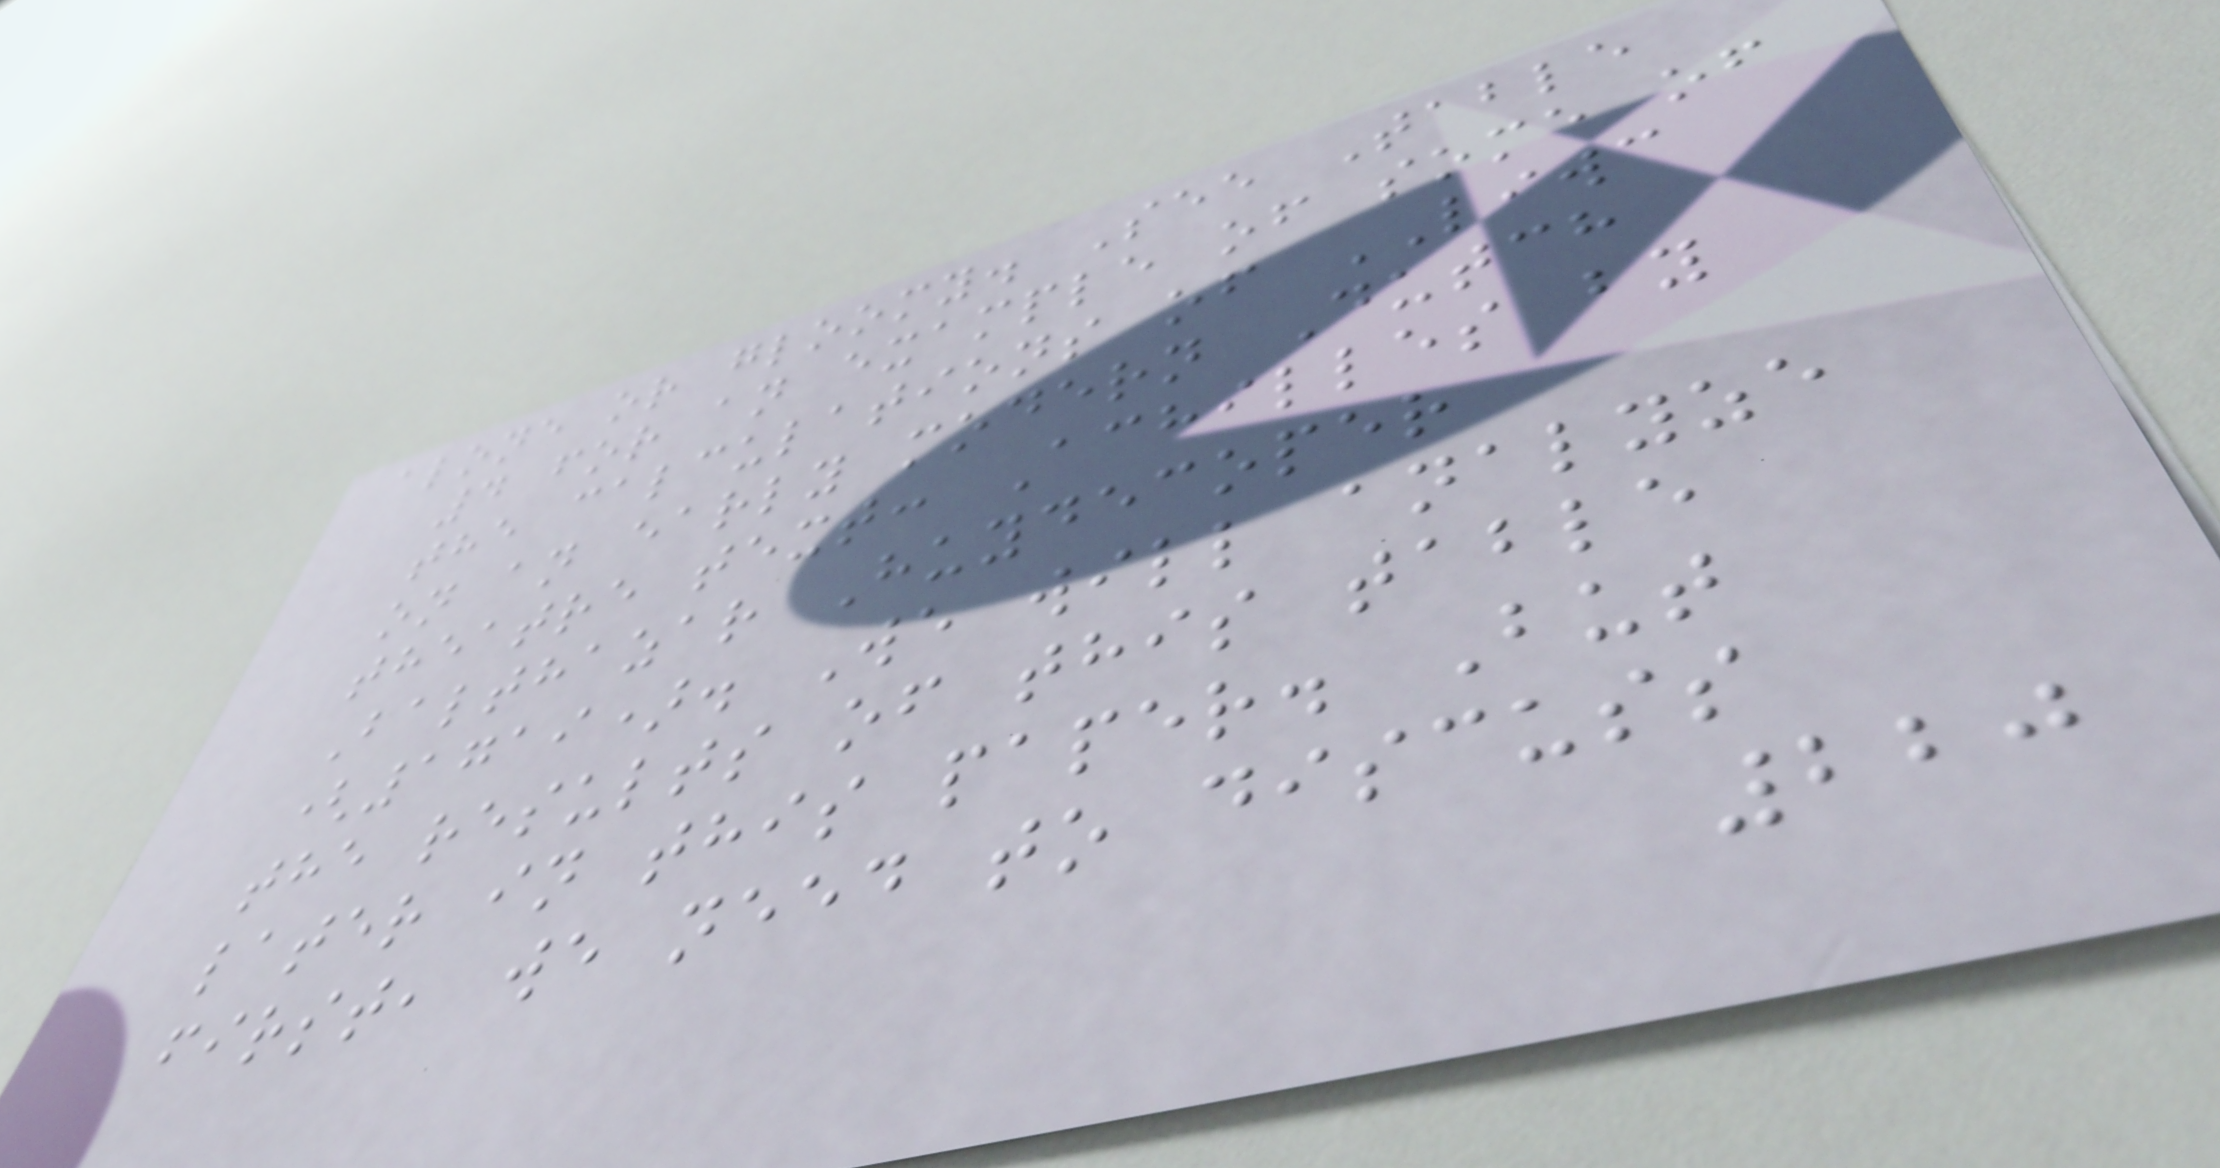alone or gloomy. See Table
4 for an example of some of
the calculations of LIWC
on an early modern Dutch
theatre text: Achilles by
Balthazar Huydecoper
(1719). We will analyze
the results of this table
later in this paper. But
first, we need to discuss
220
